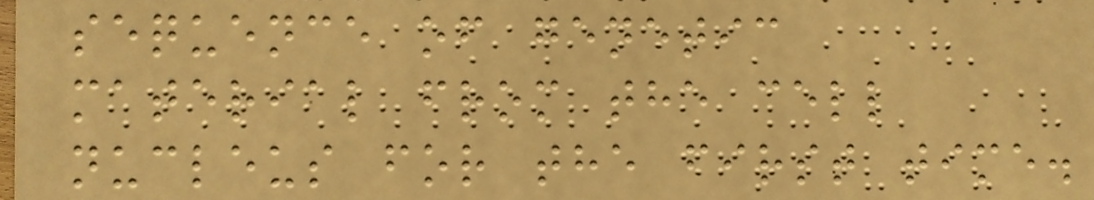sequence of genetic
material from the cell
nucleus for the first time.
